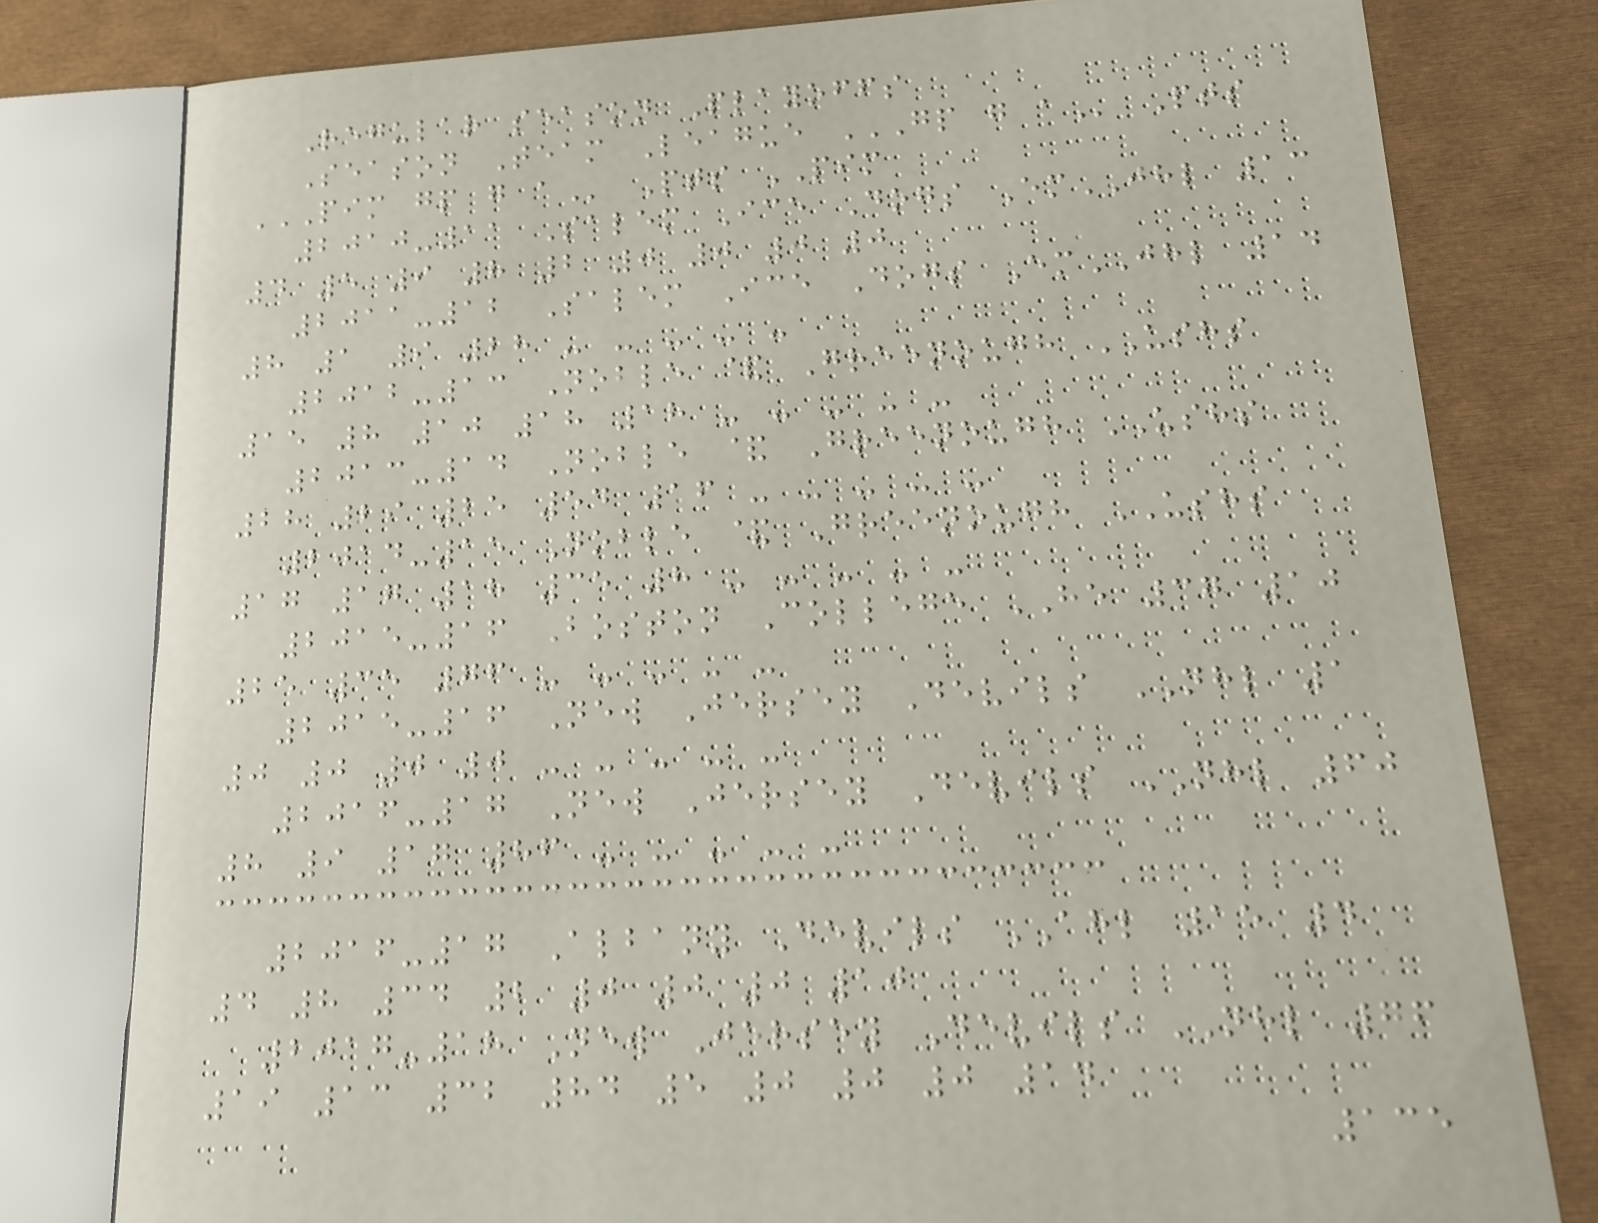Regular season Playoffs
Season Team League GP G A Pts
PIM GP G A Pts PIM
2010-11 Salem Ice Dogs EmJHL 13
4 5 9 8 2 0 0 0 0
2011-12 Salem Ice Dogs EmJHL 14
8 1 9 28 - - - - -
2012-13 Noble & Greenough USHS
15 8 10 18 18 - - - - -
2013-14 Noble & Greenough USHS
28 29 25 54 16 - - - - -
2014-15 Noble & Greenough USHS
17 17 18 35 8 - - - - -
2015-16 Boston College HE 37 10
25 35 76 - - - - -
2015-16 New Jersey Devils NHL 1
0 0 0 0 - - - - -
2016-17 New Jersey Devils NHL 60
8 9 17 86 - - - - -
2016-17 Albany Devils AHL 15 4
4 8 34 2 0 0 0 10
2017-18 New Jersey Devils NHL 76
19 13 32 84 5 0 0 0 14
135
